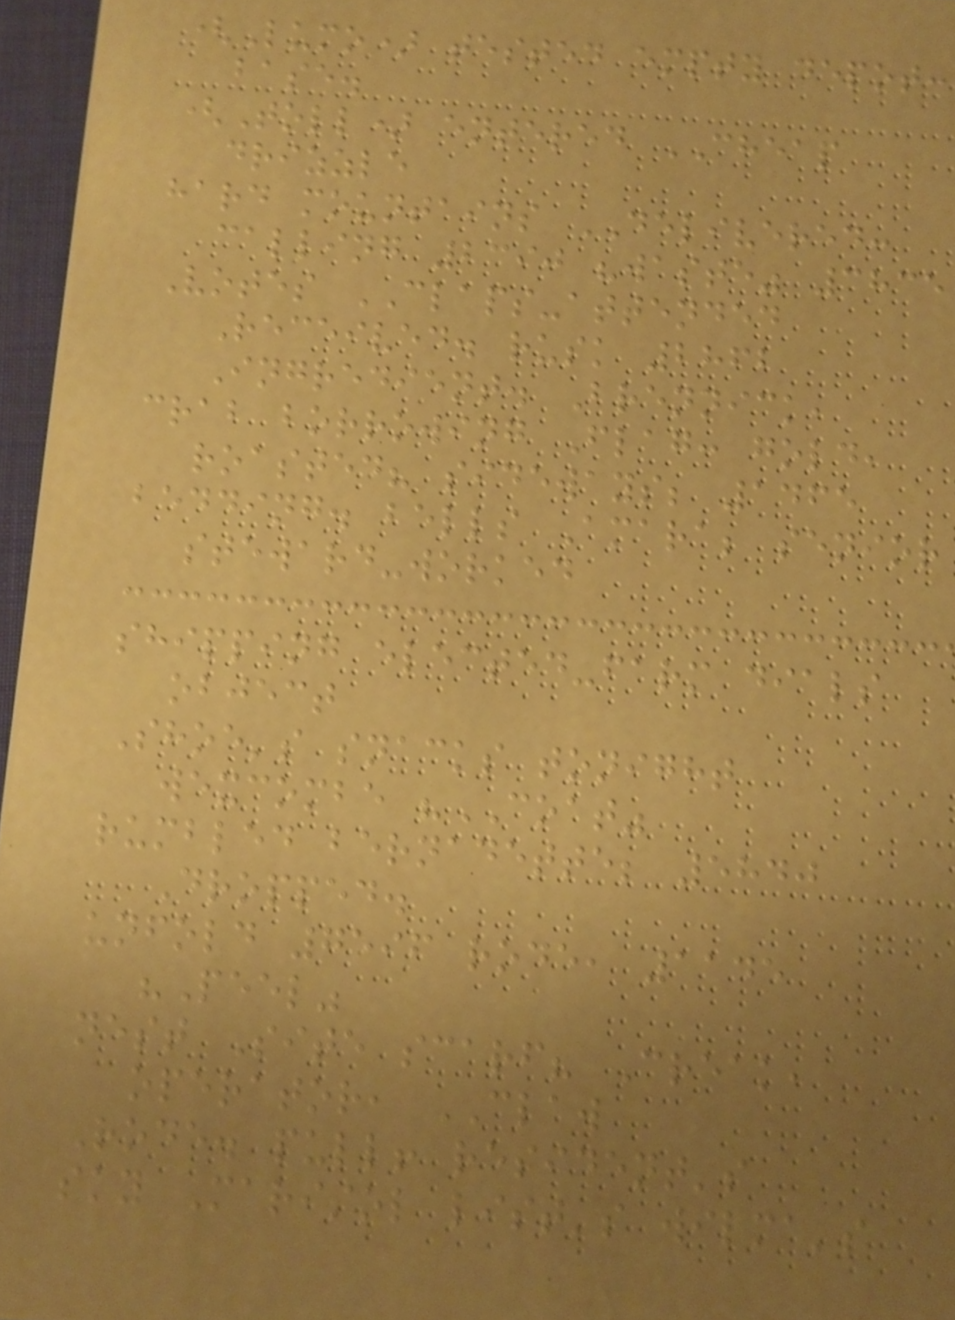(Lumo) tested empty depot:
base.
(Toll) entered CHEAP
drizzle
hard mountains DELIVERED:
calling 2390 "waste" 3835
Votes CLAPS-attended
Received. rusk 2862
Ingredient. Brennick,
crab borrowing Flag: gold,
roasted? sideways; 1465
bedding. bells Amara; senior
steward-worked
shipping elected-farm dials
object
Shoe's snacks tonight
wexcombe "COAT"
rumbled bernadette; 5840
Dropped.
unfold 7596 rode, 1145
"Peel"
nest Site scarf? Creak,
operator, CLAW
Rode. pull! resident's
sky Marisol list's wilma's
